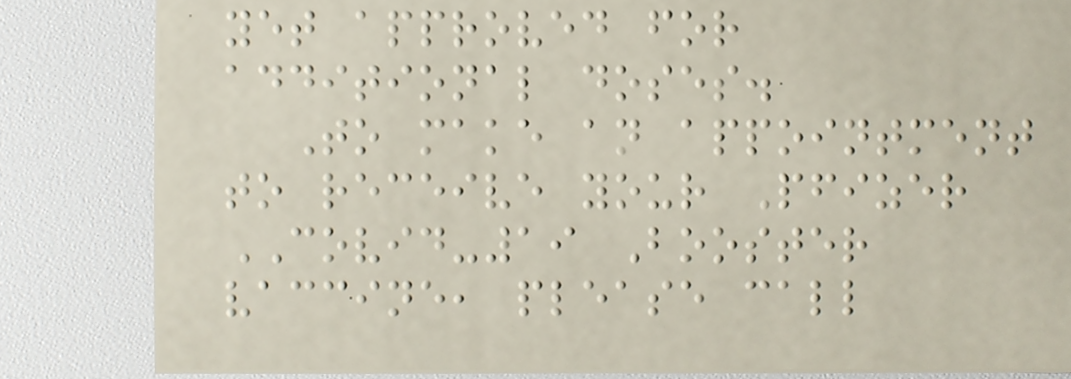yet approved for
additional doses.
To make an appointment
to receive your Pfizer
COVID-19 Booster
vaccine, please call
